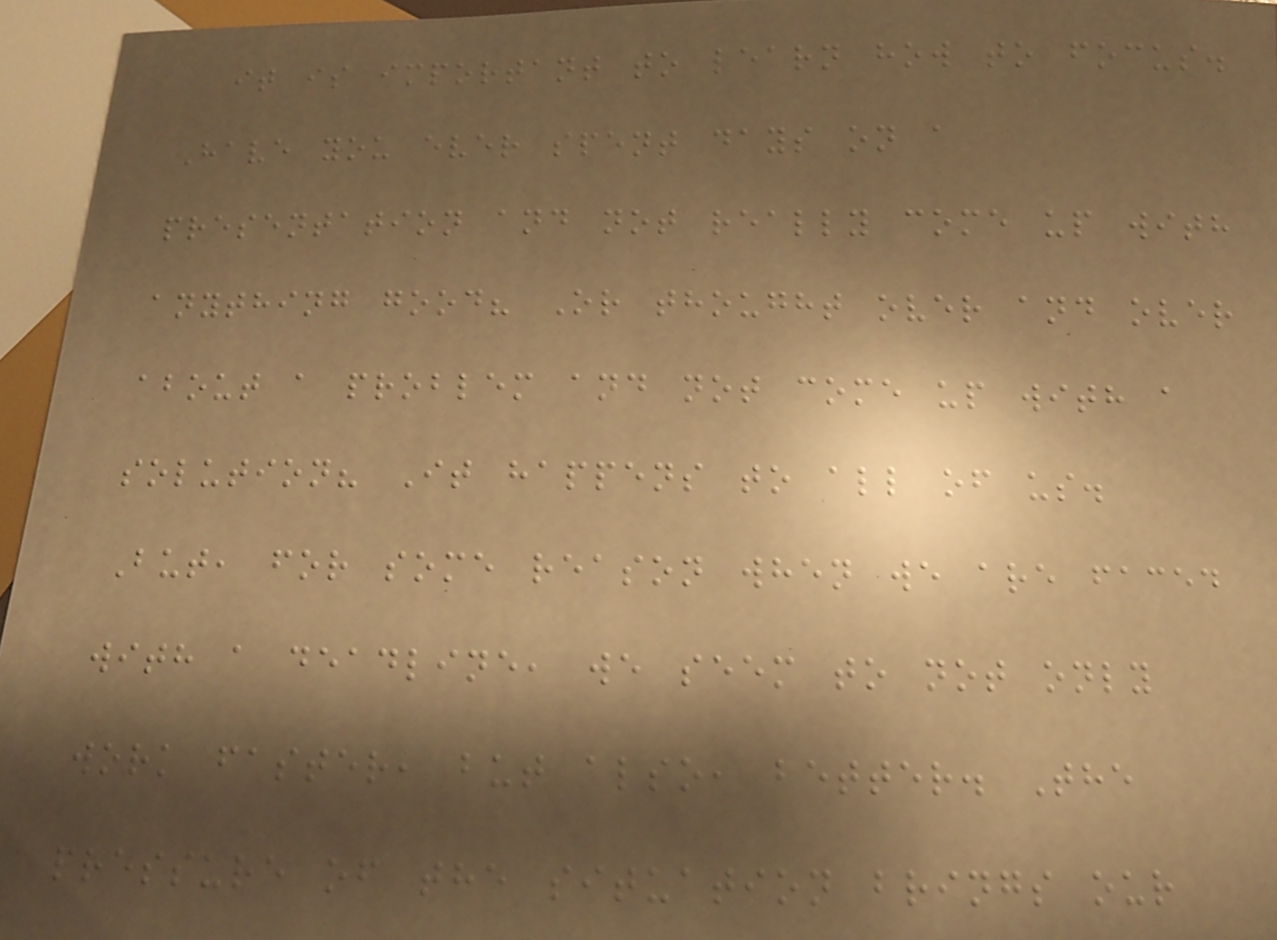it is important to learn how to focus.
Have you ever spent days on a
presentation and not really come up with
anything good? Or thought over and over
about a problem and not come up with a
solution? It happens to all of us.
But, for some reason when we are faced
with a deadline, we seem to not only
work faster, but also, better. The
pressure of the situation brings our
